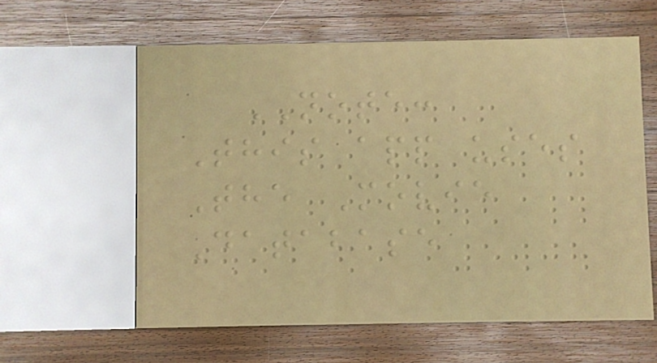NOTE:
This app uses
The Movie
Database
